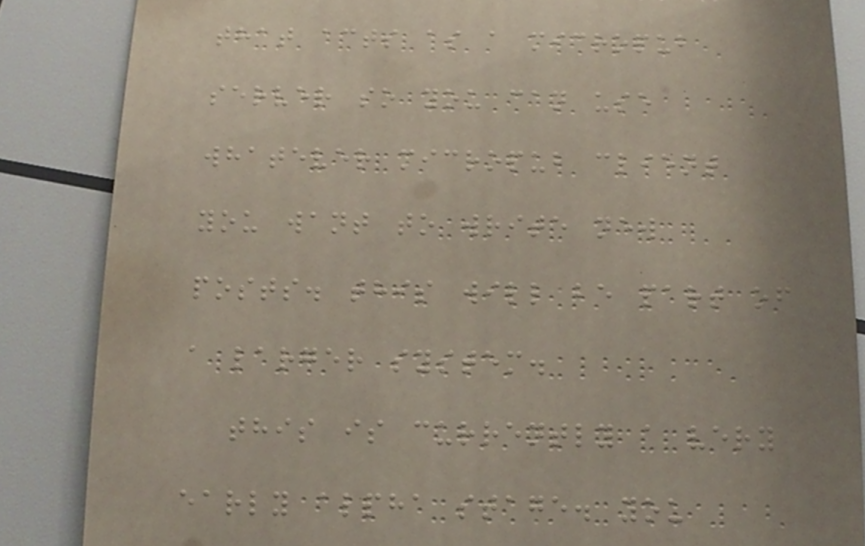that acts as a micropub
server so you can use
whatever micropub client
you want to write new
posts. this will be part of
a larger system.
this is currently a very
early alpha stage. you
